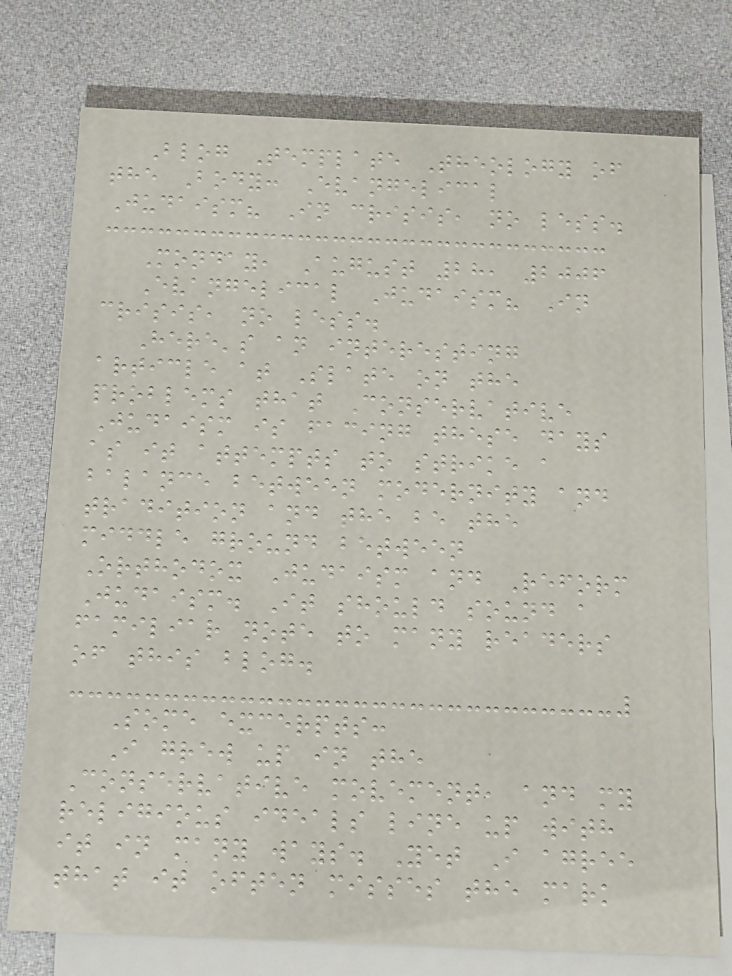Blog Template Theology of
the Body: Evangelical
Judaism? In crisis, no less.
Monday, August 28, 2006
Evangelical Judaism? In
crisis, no less.
Here's an interesting
article at Slate on the
problems that Conservative
Judaism is facing these days
as it attempts to strike a
balance between modernity and
tradition and the be the
middle ground between
Orthodox Judaism and Reform
Judaism. It should sound a
familiar note to many readers
of this blog.
Some excerpts:
I grew up in the
Conservative movement, and my
religious ideals line up with
it in many ways. Yet I agree
that it often misses the mark
